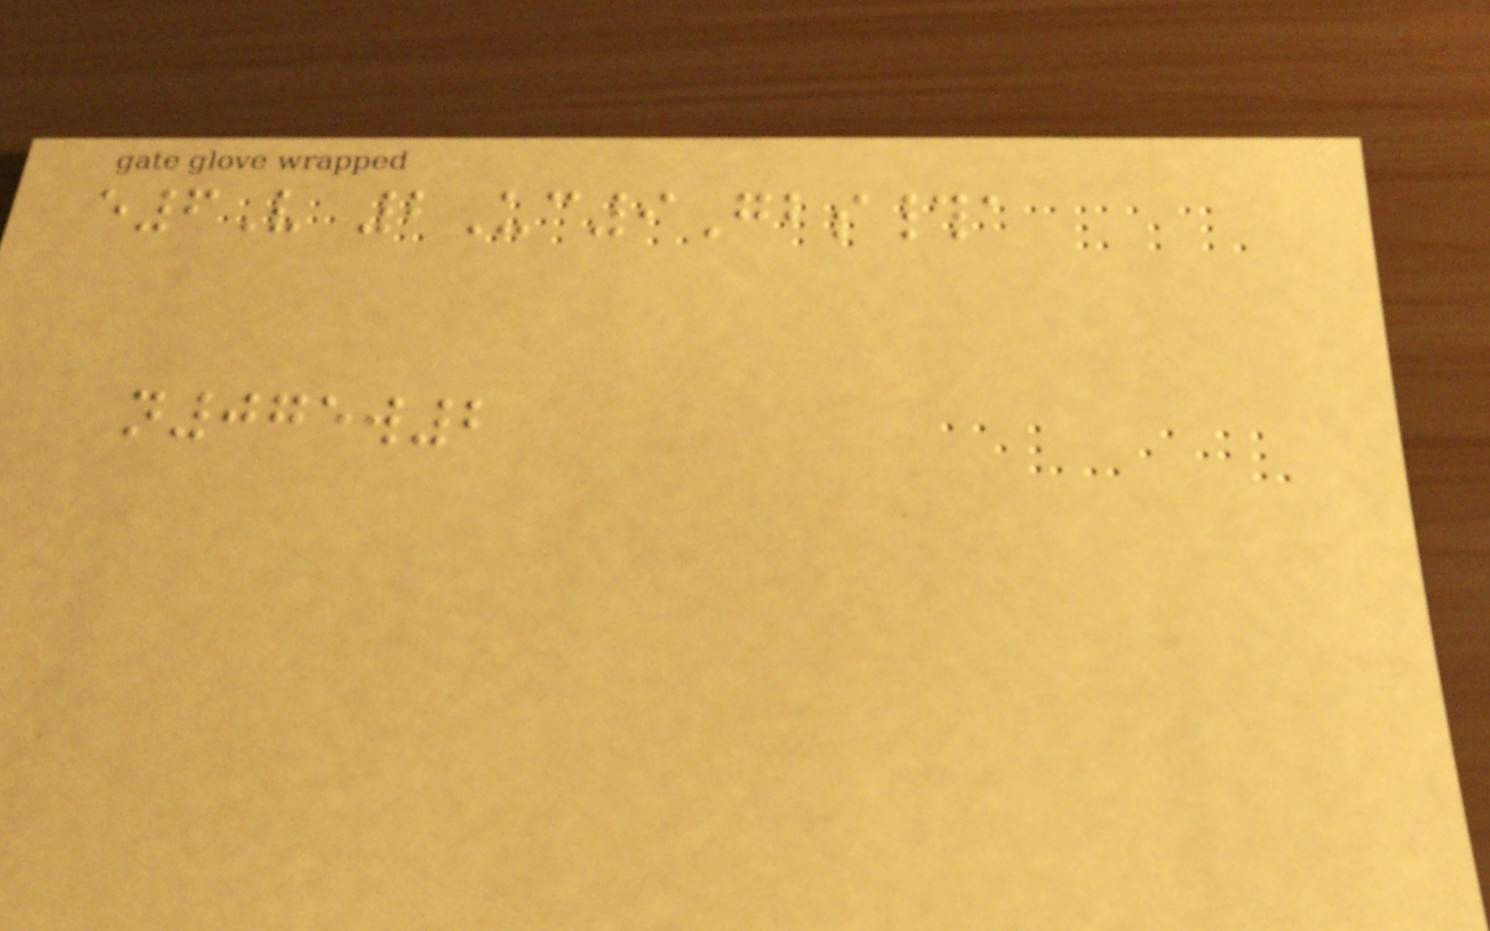e6V 2Uc9Gbs#a
n075w2
